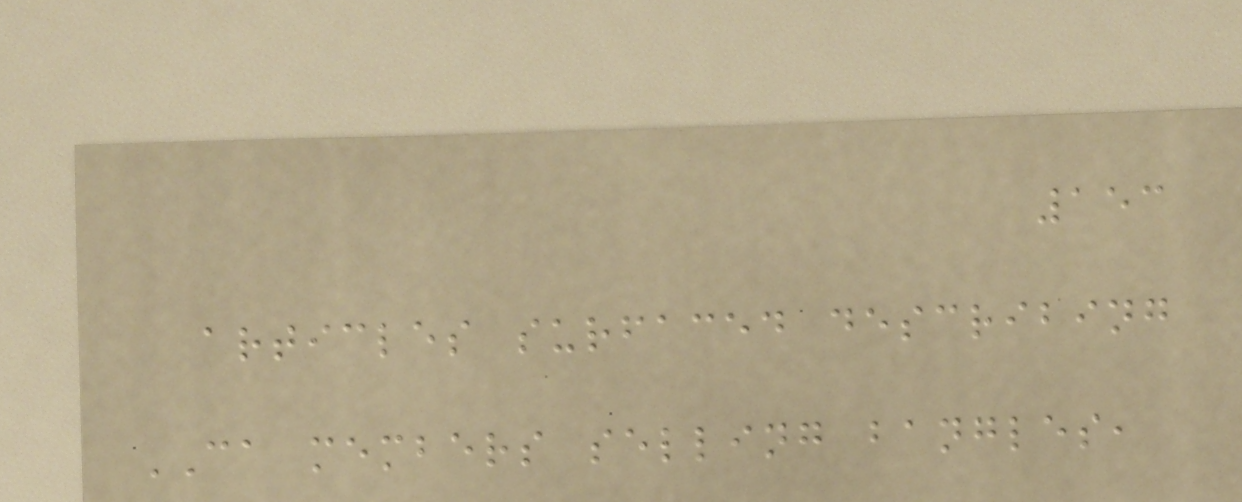153
articles surfaced describing
CA members selling bangles,
